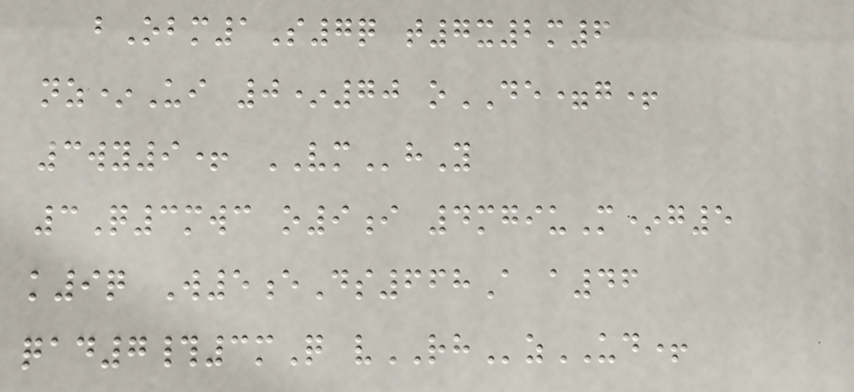bObm1S7q t7x2m6
nz*Ui 0*70 oDE=g+
3wy9+ VMhY
3Q3mwc o9i 4mgiuM*g5
k9q W5eDs668A a46
qad7#3mQ vRHzUD+
